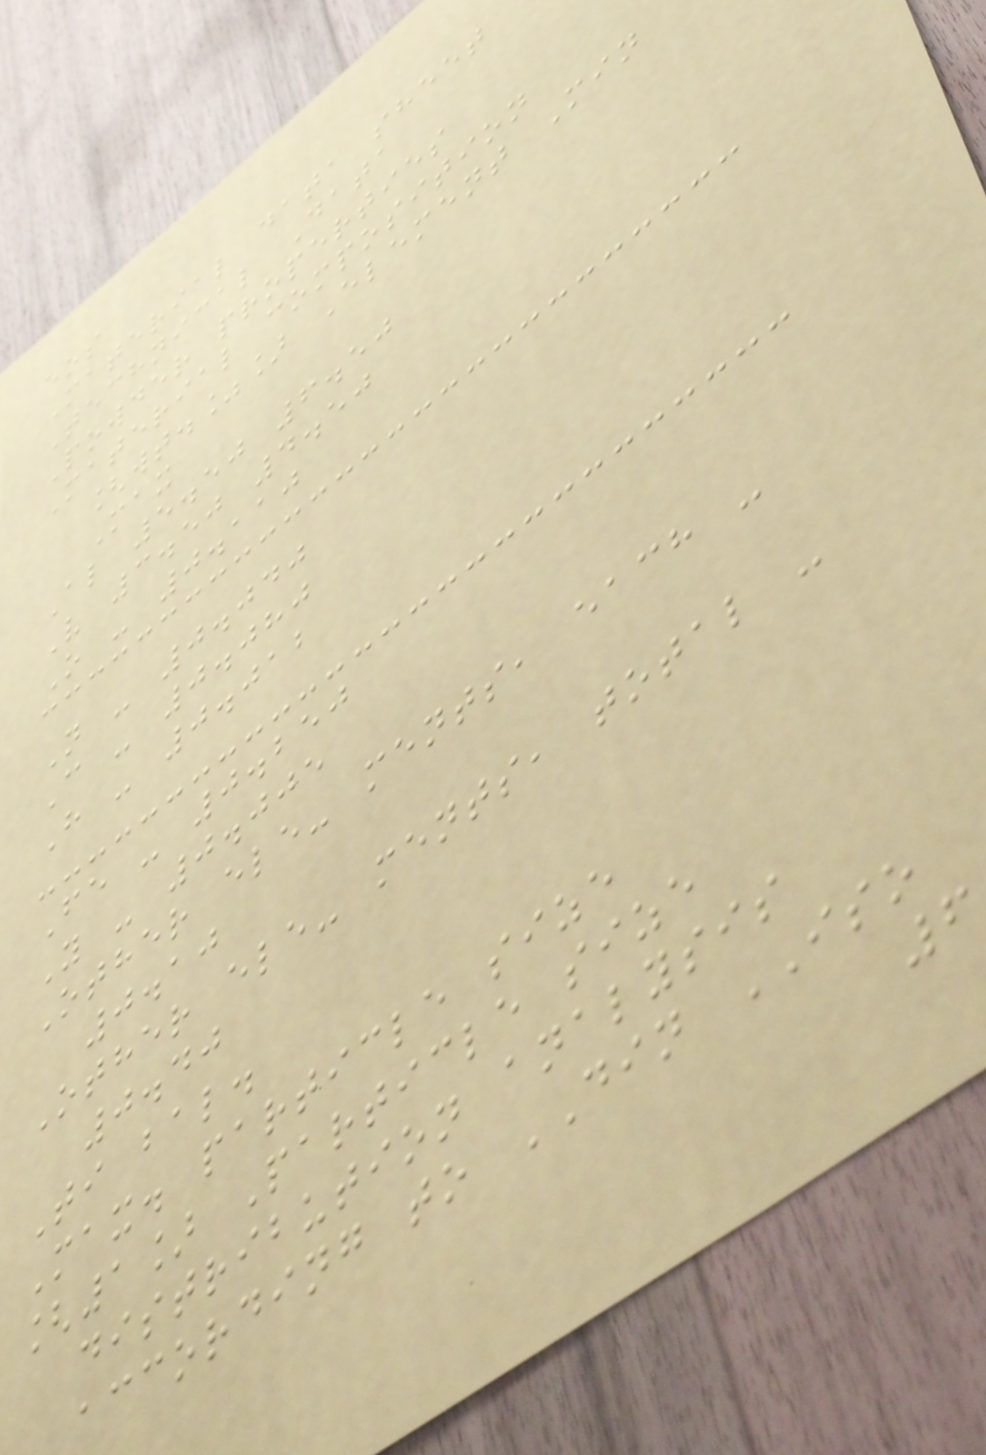eos
Material data sheet
Technical Data
Powder properties
Material composition
[wt.%] Element Min
Max
Al 5.50 6.50
V 3.50 4.50
O - 0.110
N - 0.040
C - 0.080
H - 0.012
Fe - 0.250
Y - 0.005
Other ele- ments, each -
0.10
Other ele- ments, total -
0.40
Ti bal.
Max. particle size
[1] Particle size
distribution analysis
according to DIN ISO
6
